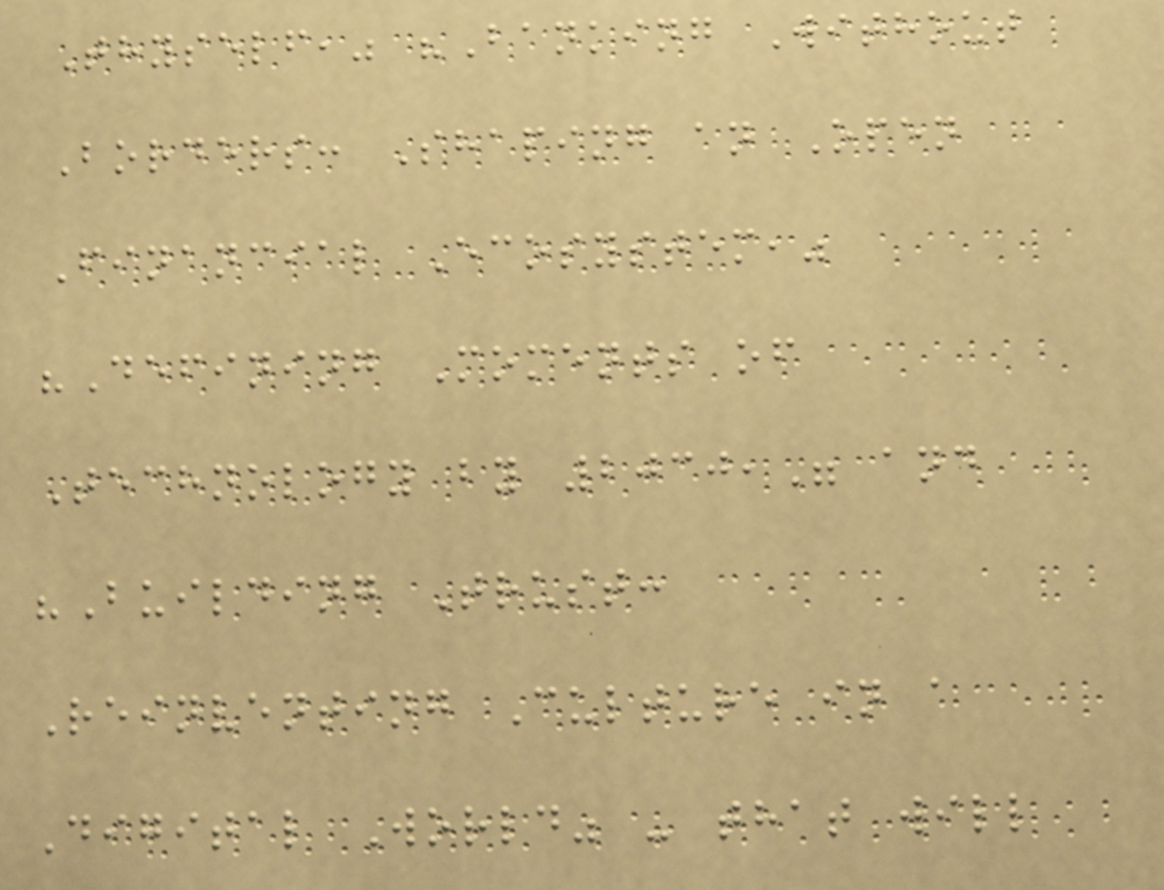Thyself," "Banking Without
Borders: Shaping an Open
Financial Ecosystem,"
"Defining Moments of
Technology by 2030," and
"Building Trust:
Reinventing Culture in a
Digital World" - that will
